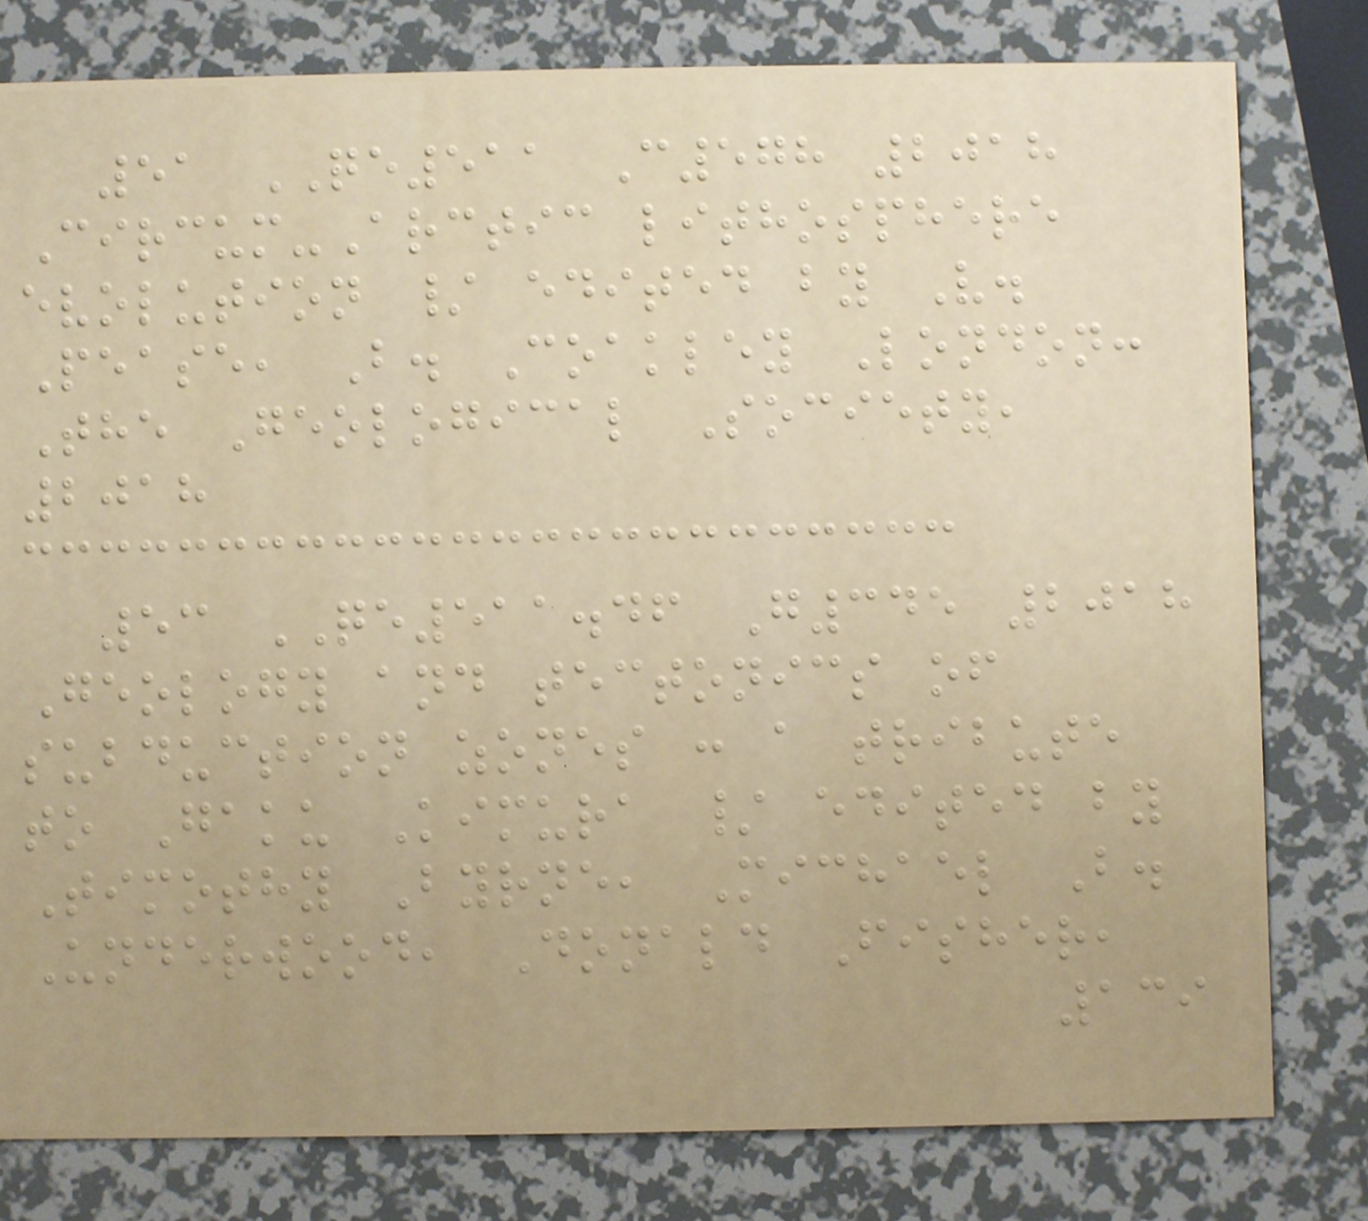51 QE511 C578 2018
Circum-Arctic lithosphere
evolution / edited by V.
Pease, B. Coakley London:
The Geological Society,
2018
53 QE511.46 G345 2018
Geology and tectonics of
subduction zones : a tribute
to Gaku Kimura / edited by
Timothy Byrne, Michael B.
Underwood, Donald Fisher,
139
